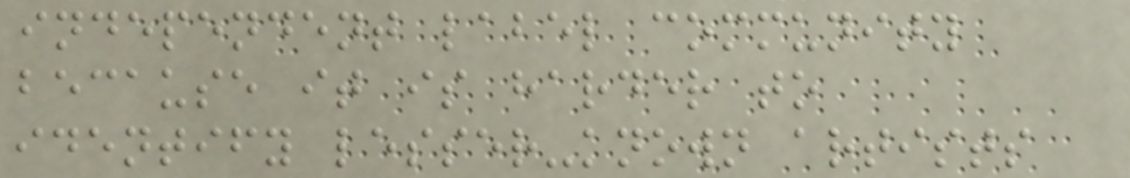independent label community
because it is harder to
identify lesser-known artists
